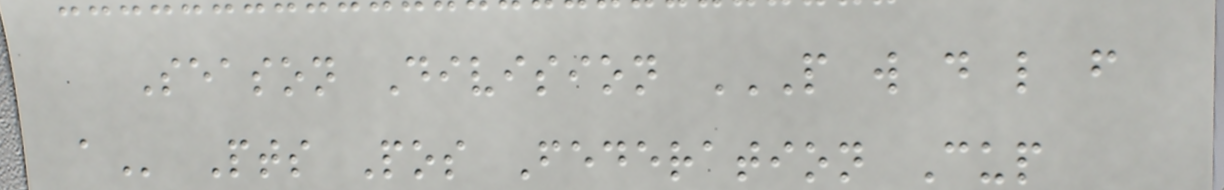Season Division P W D L F
A Pts Pos Federation Cup
